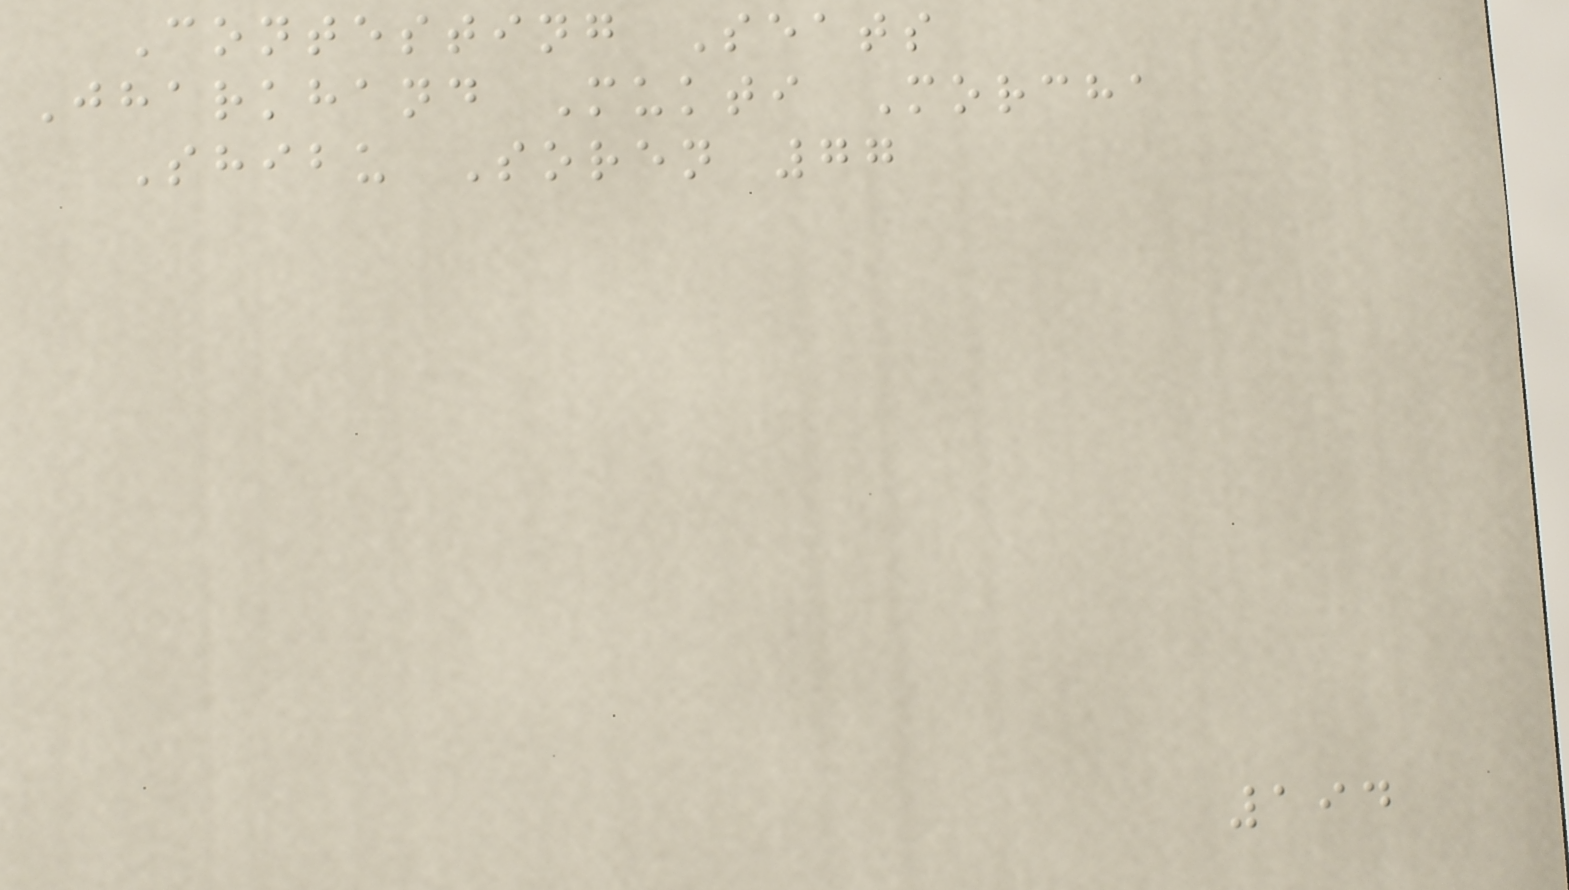Contesting Seats
Jharkhand Mukti Morcha
Shibu Soren 77
194
